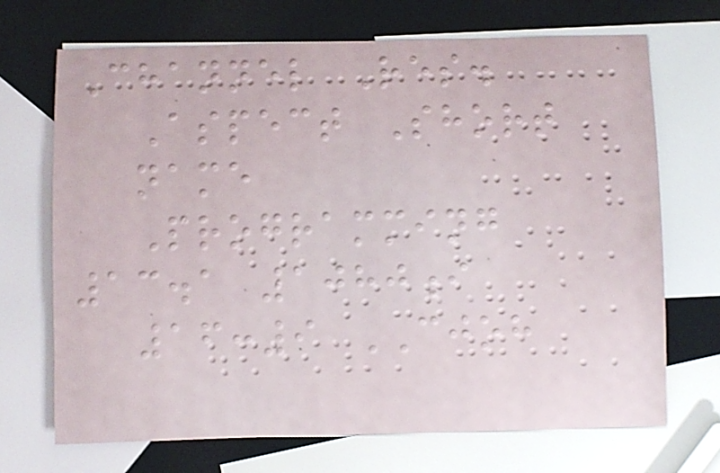Channel Res.
Aspect Short
name
Programming
13.1 1080i
16:9 CJOH
